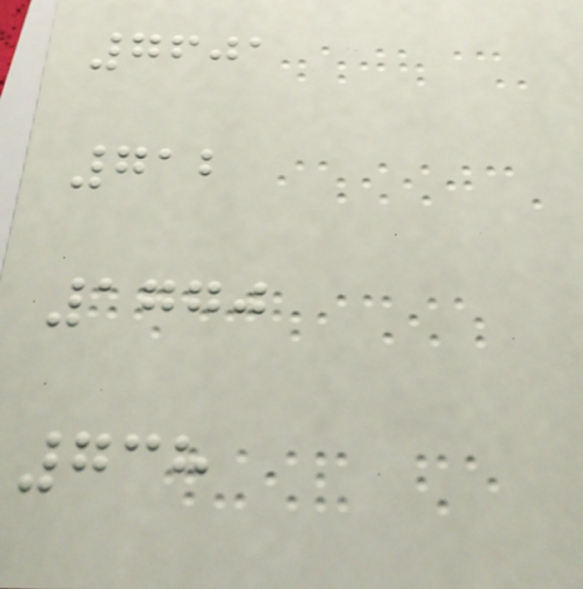7601
712
1770
738
